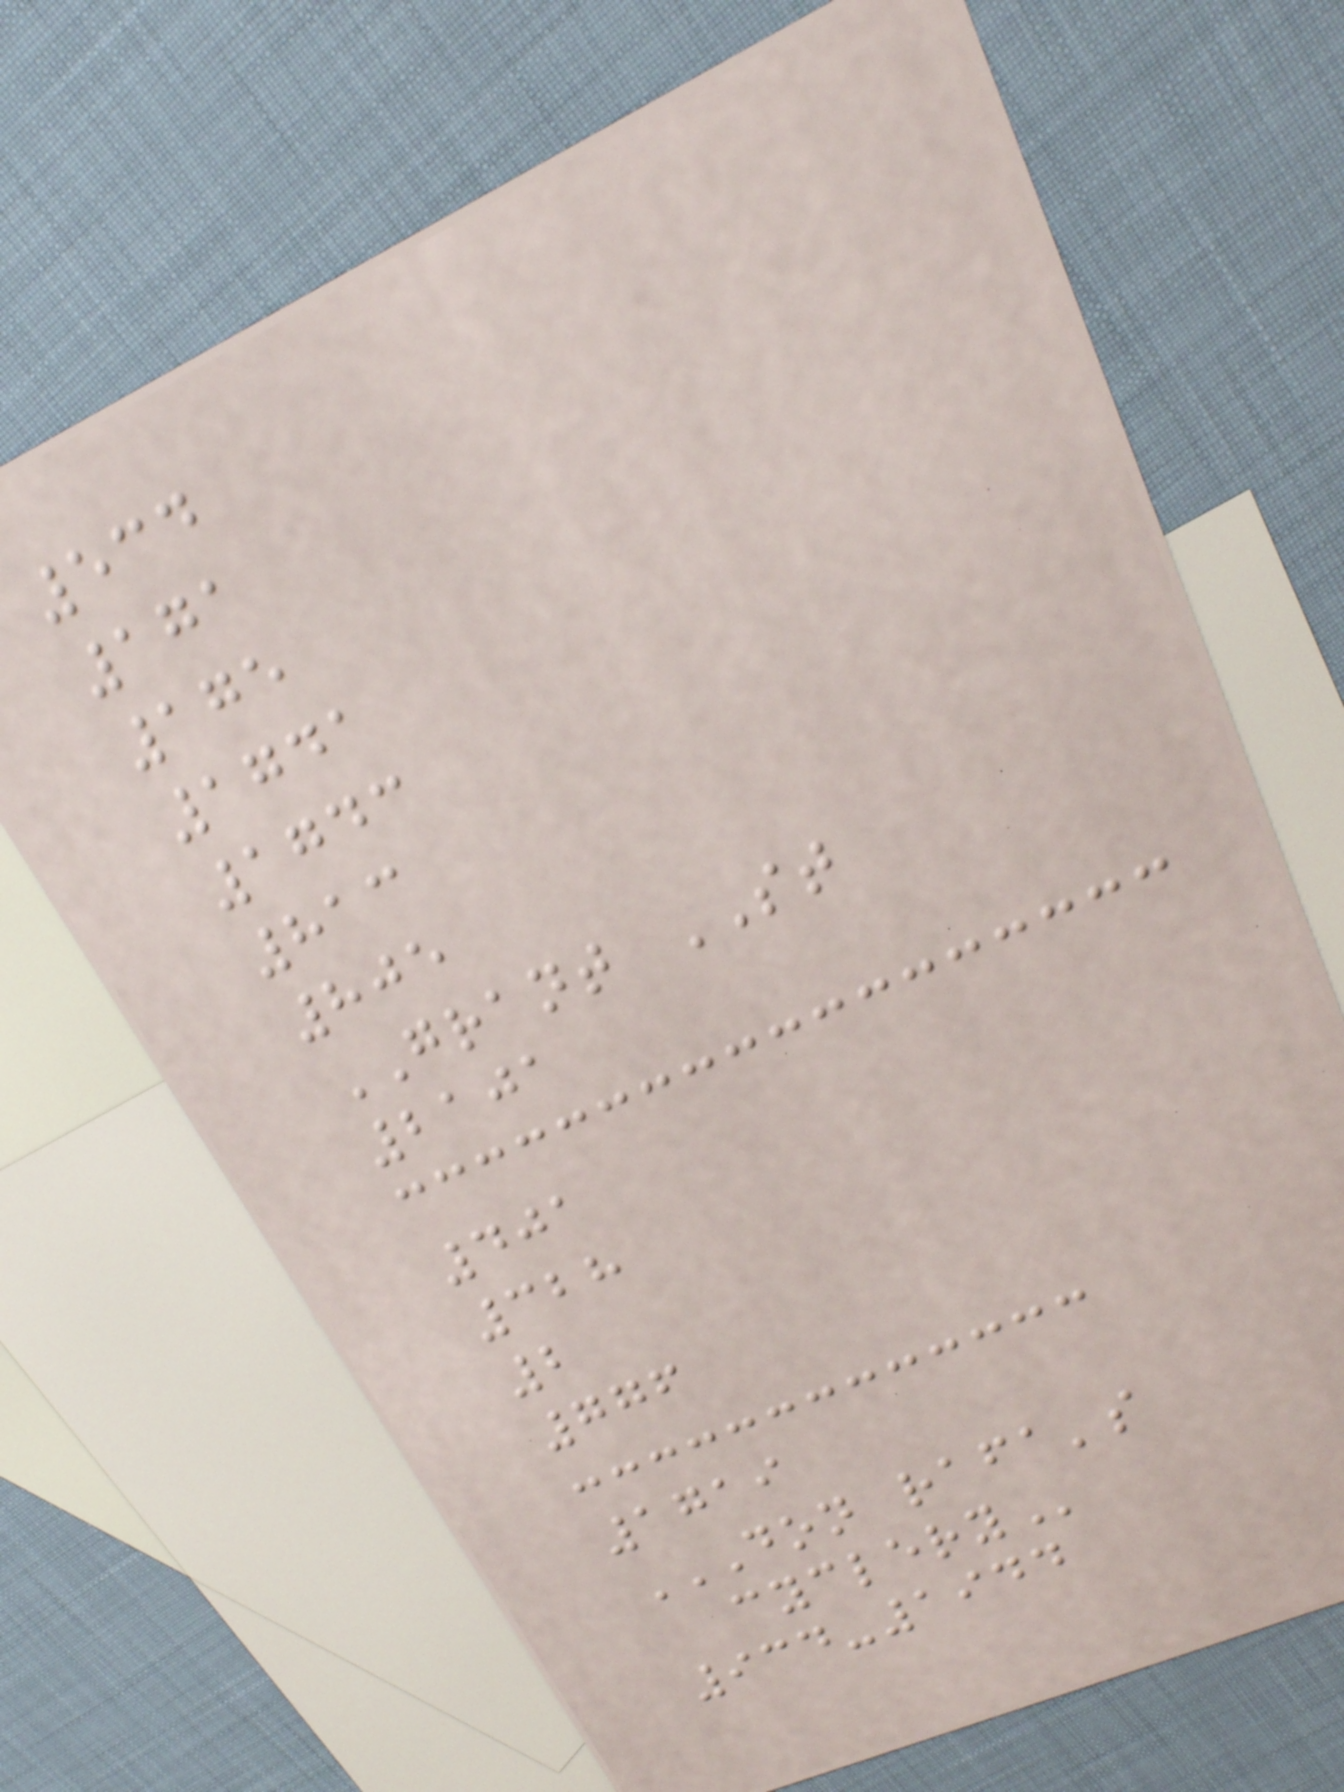534
171
175
1741
1743
813
805
GRANT ST
2101
401
328
2
776
1719
DON RAFA'S
CYCLERY
934-1944
